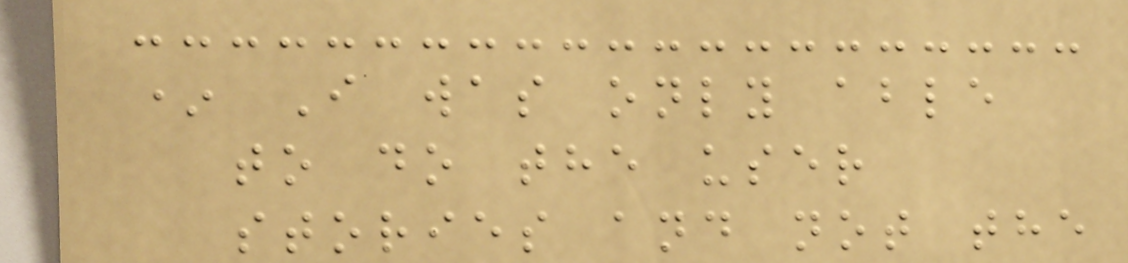* I was only able
to do the user
stories and not the
